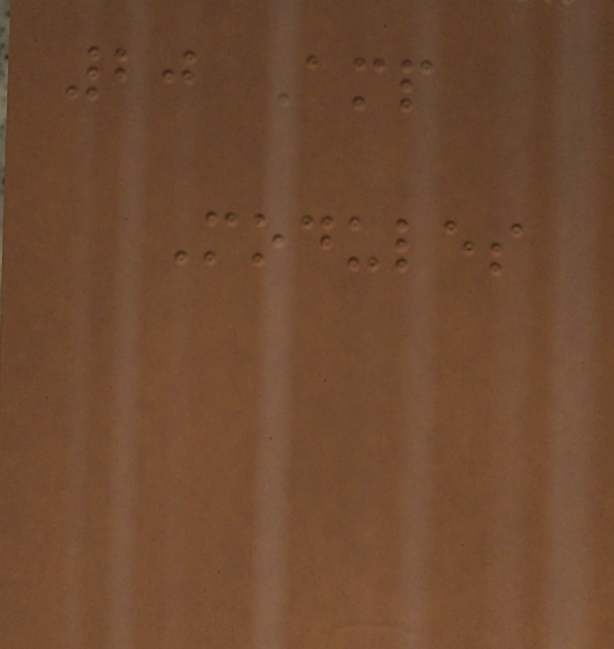20 Amp
Modules
